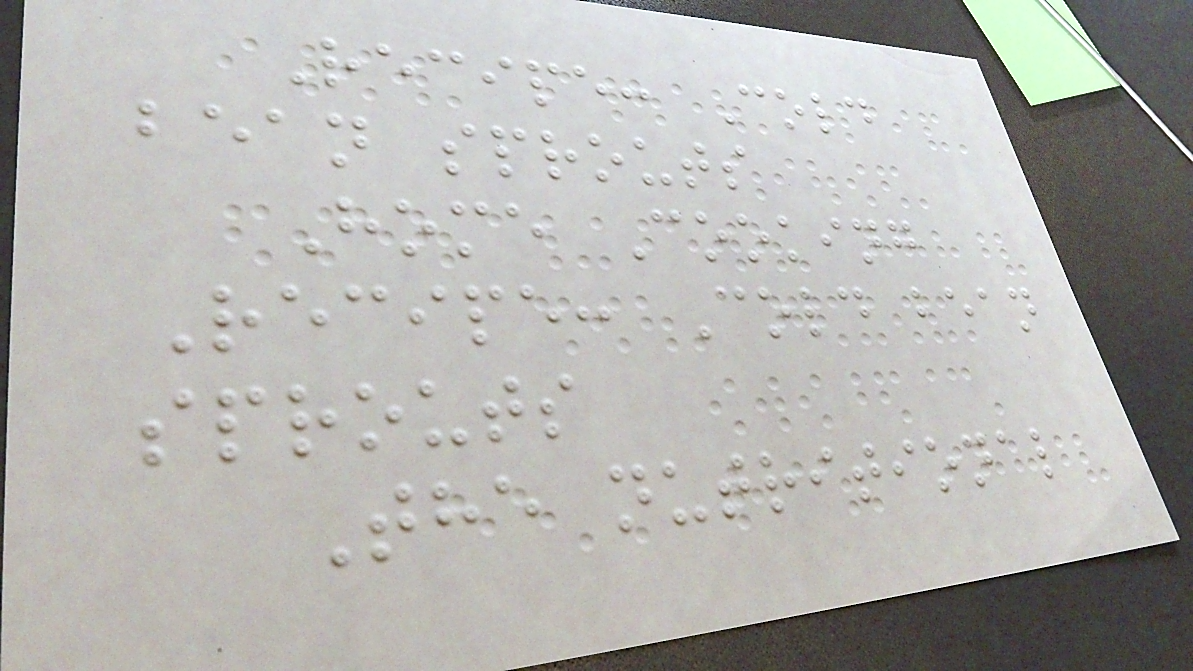Recipe: Cold
bean sprouts
Home Cooking
Recipe: Cold bean
sprouts
The nutritional
